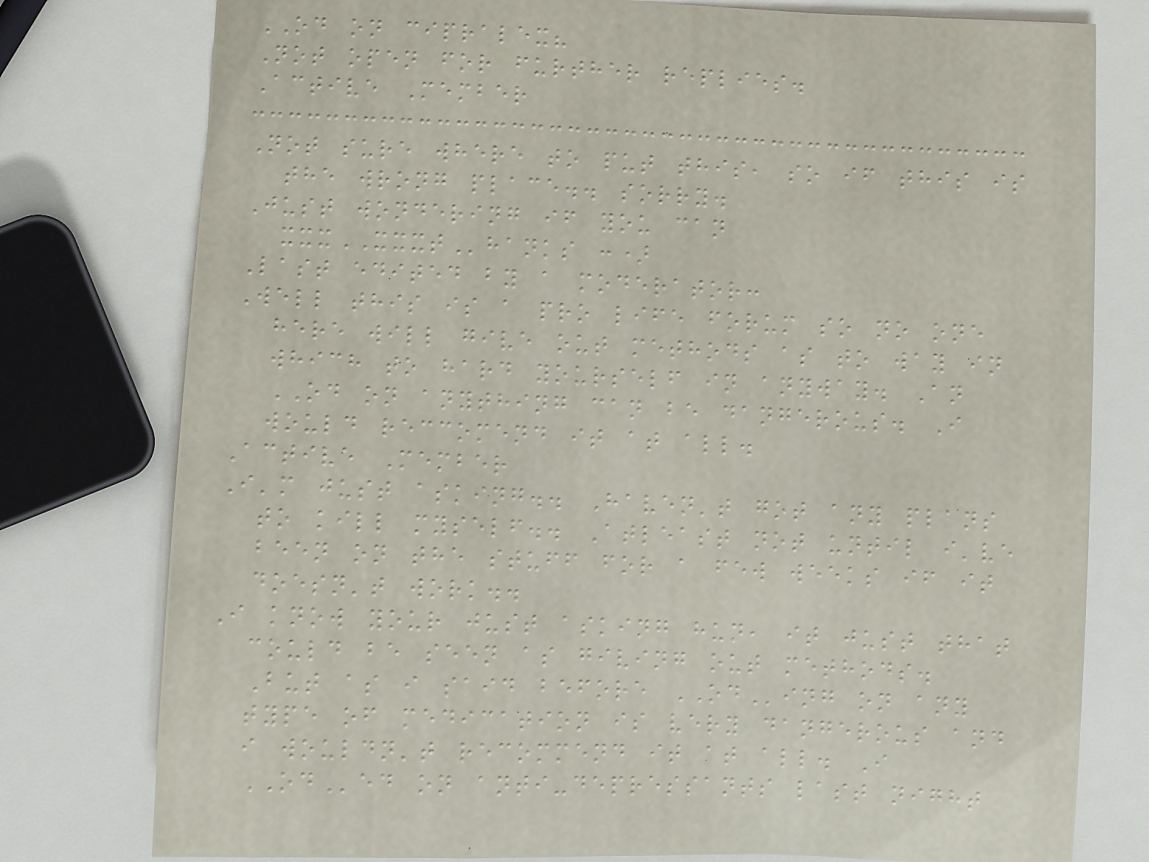OD on cipralex?
Not open for further replies.
Active Member
Not sure where to put this, so if this is
the wrong place.. sorry.
Just wondering if you can
xxxXXXThanks :)
Last edited by a moderator:
Well this is a pro life forum so no one
here will give out methods as to way in
which to hard yourself in anyway. An
OD on anything can be dangerous. I
would reccomend it at all.
Active Member
I'm just asking.. Haven't got any plans
to kill myself.. Atleast not until i've
been on the stuff for a few weeks if it
doesn't work..
I know your just asking hun, it just that
could be seen as giving out methods.
But as i said before ODing on any
type of medication is very dangerous and
i wouldn't recommend it at all. I
ODed on anti-depressants last night
